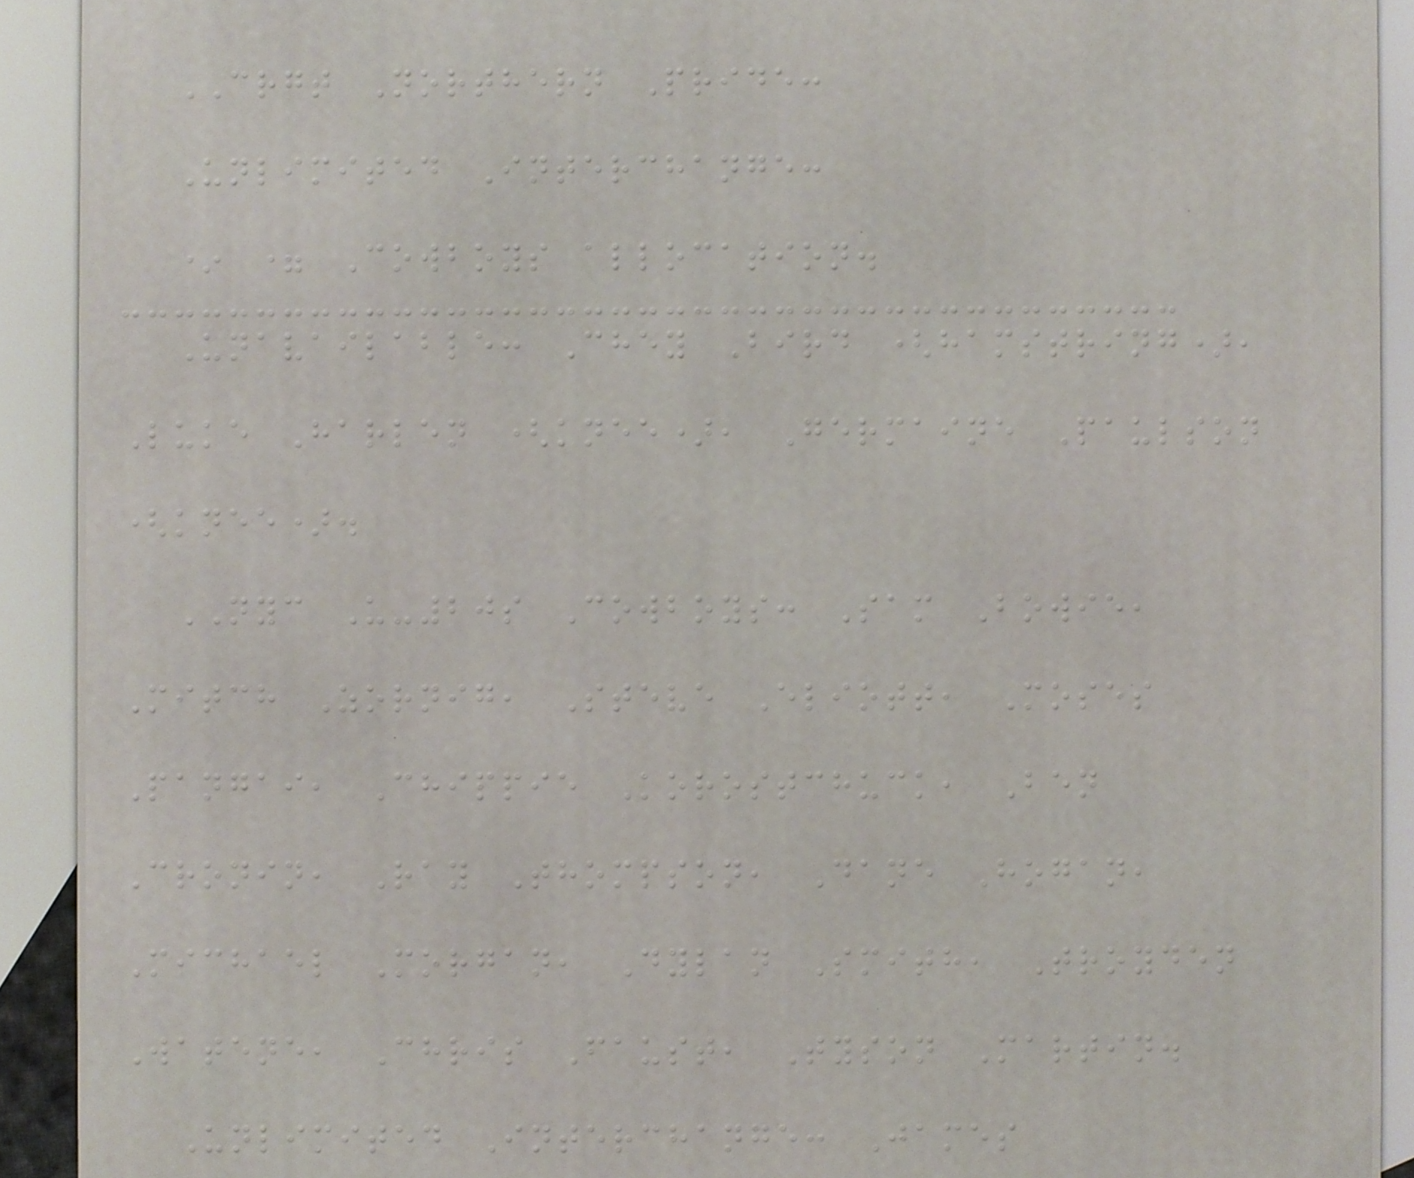CRGT Northern Pride:
Unlimited Interchange:
* = Cowboys allocation.
Unavailable: Chey Bird (hamstring),
Luke Harlen (knee), Germaine Paulson
(knee).
NYC U-20s Cowboys: Sam Bowie,
Mitch Zornig, Steve Eliott, Moses
Pangai, Chippie Korostchuck, Ben
Cronin, Ray Thompson, Dane Hogan,
Michael Morgan, Dylan Smith, Troyden
Watene, Chris Faust, Tyson Martin.
Unlimited Interchange: James
